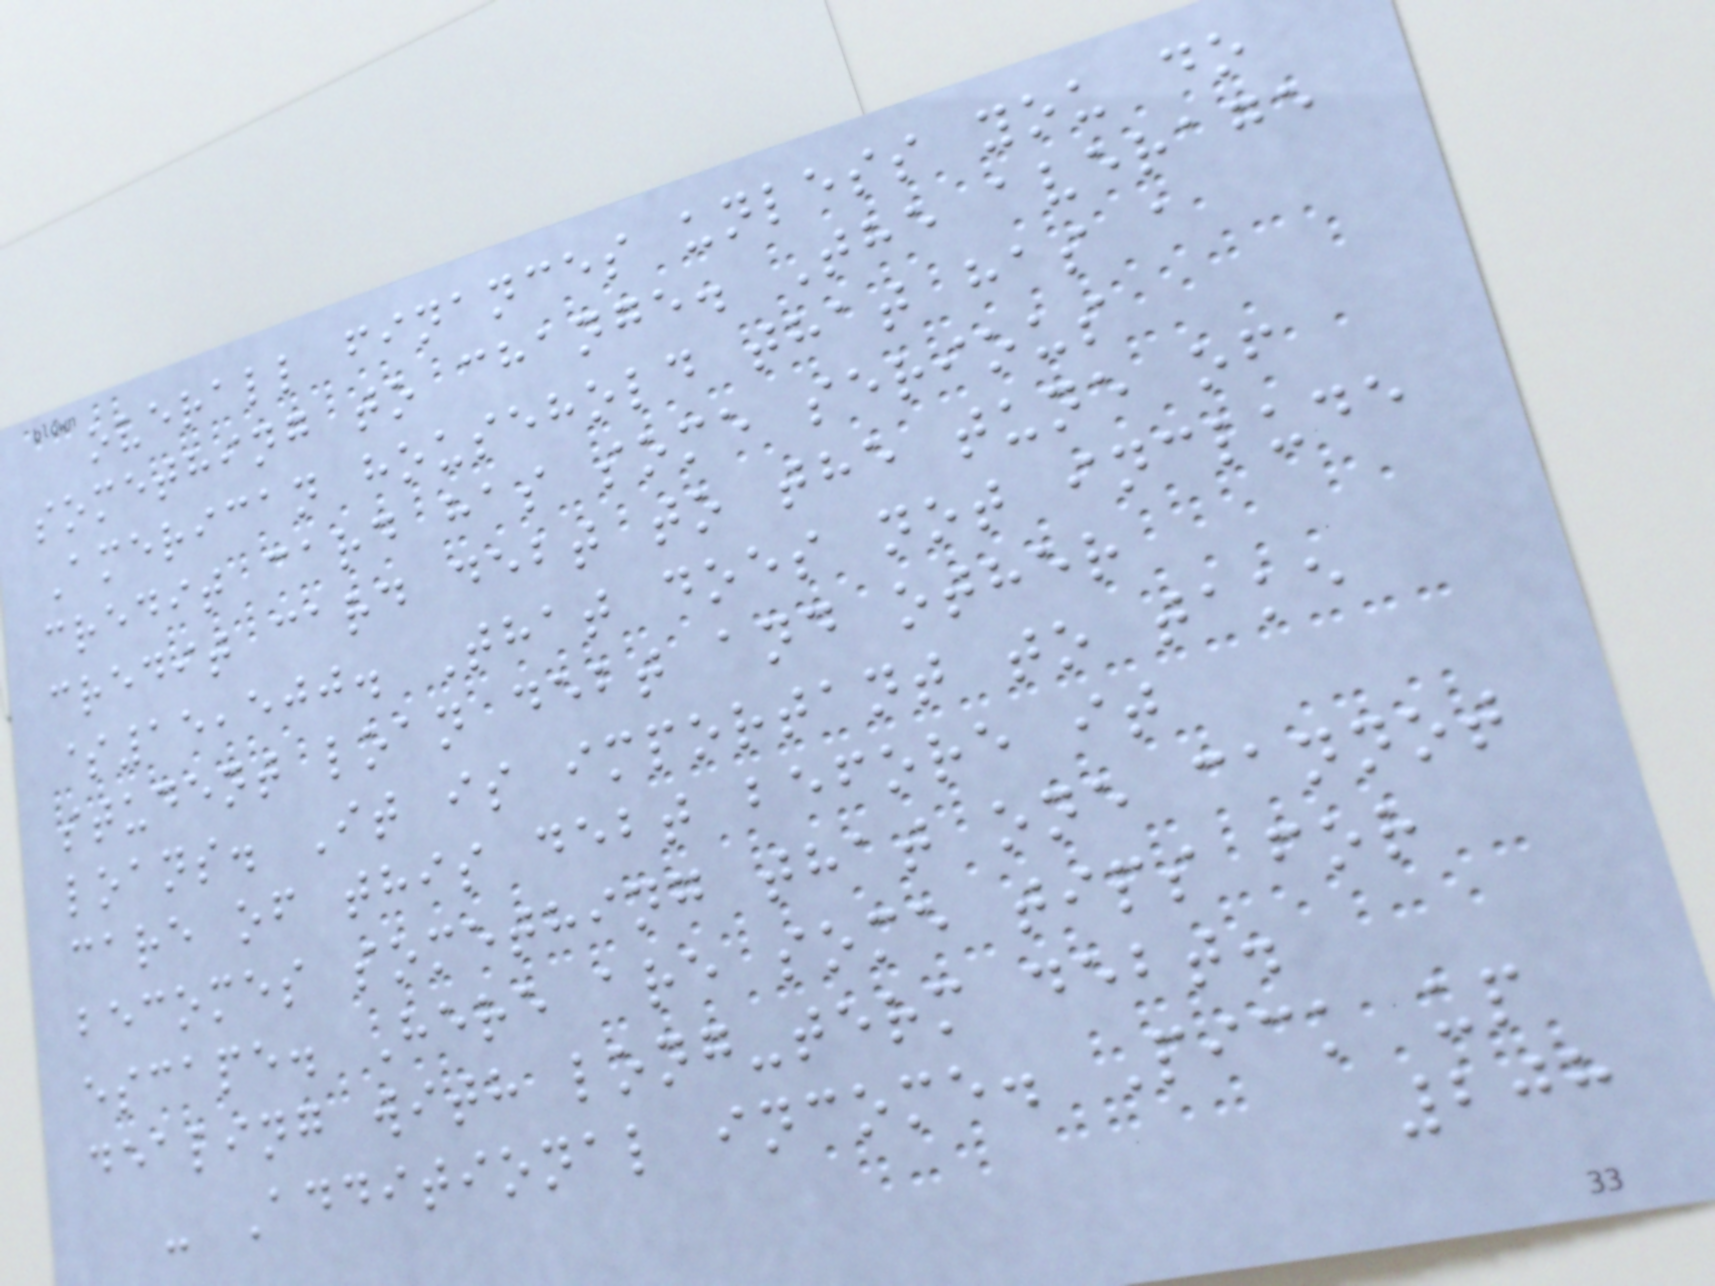overall finances unless you do
something to change. The average
American household that has a
credit card has some serious
credit card debt to the tune of
$15,500. That does not include
student loan debt and other
loans. It is important to take
care of this debt before it
becomes something that one cannot
escape. Here are some tips for
dealing with long-term debt.
- Additional income. Pick up
208
